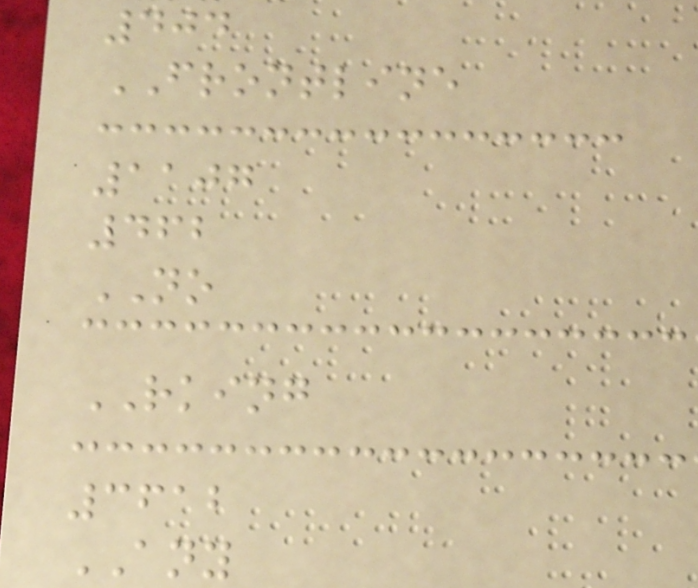404
FRONTLINE
1107
462
NO
RKING
3612
ANY
